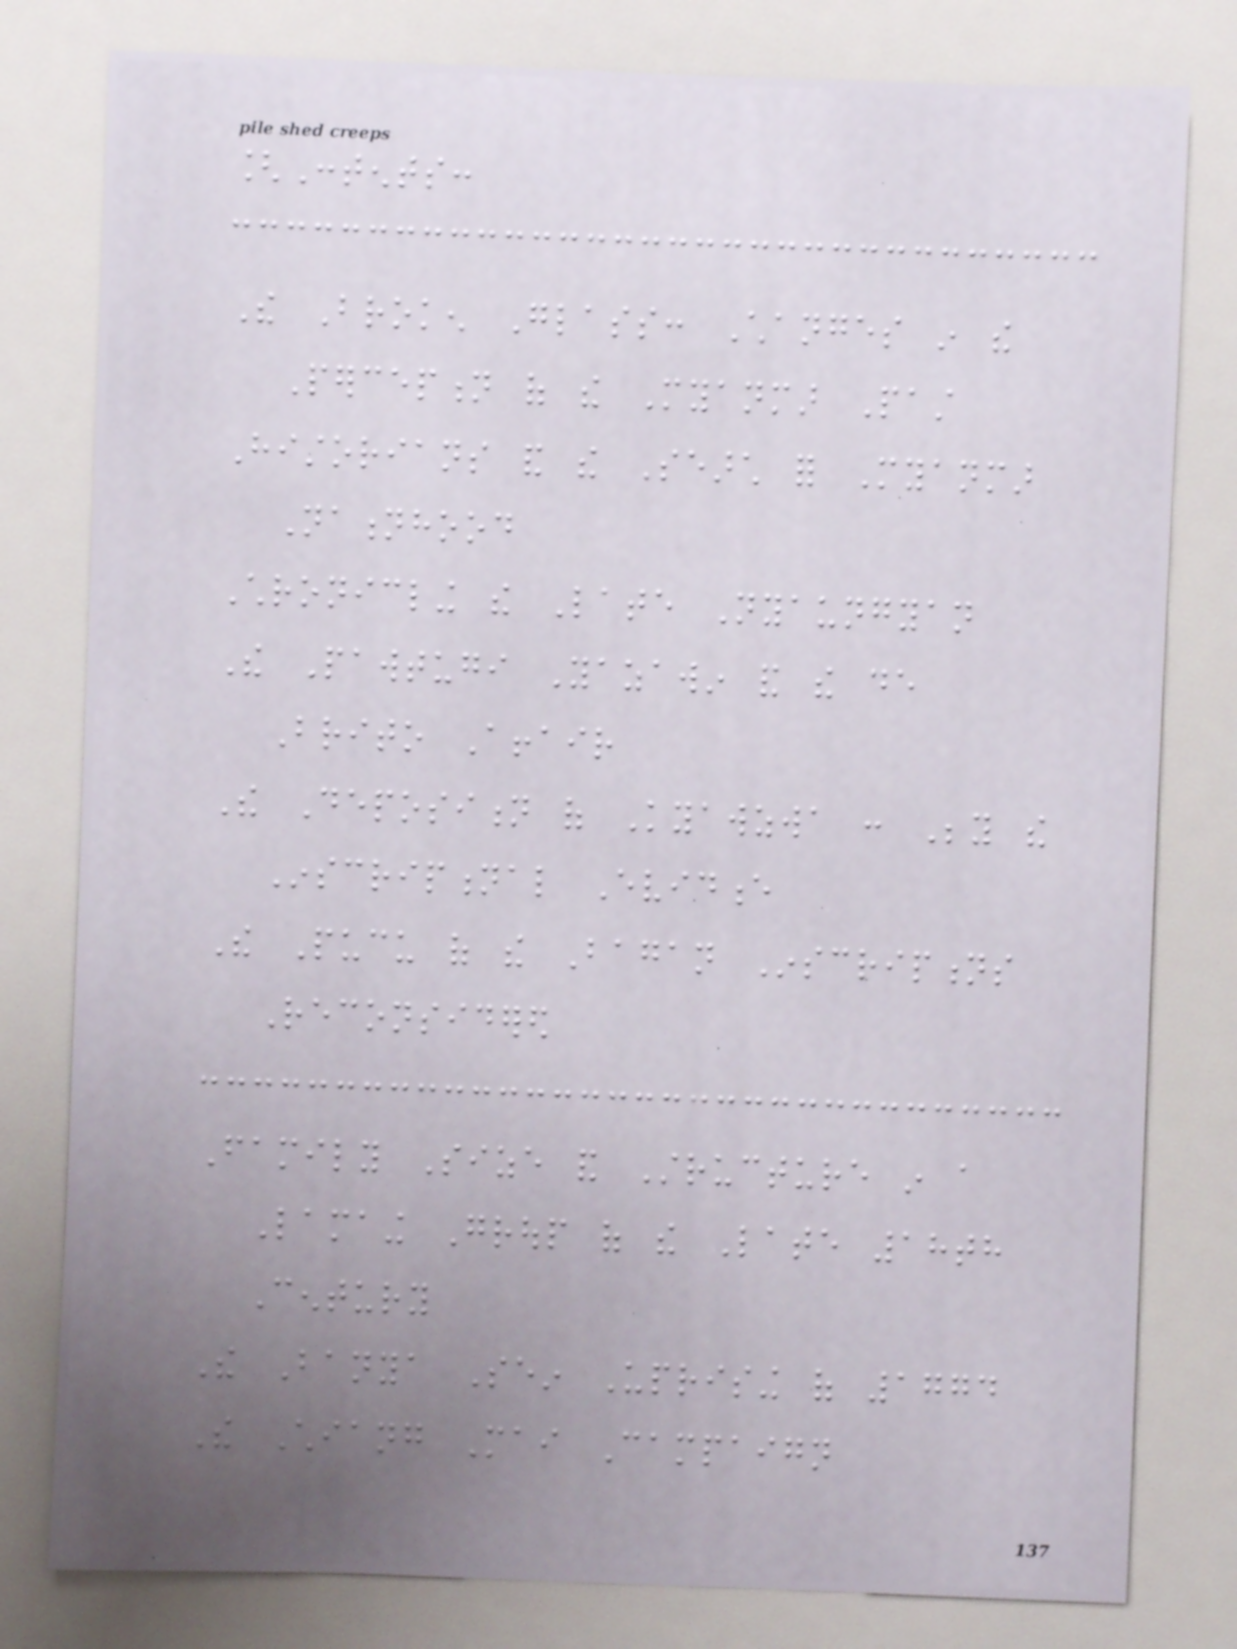[Contents:
The Broken Glass: Changes in the
Perception of the Myanmar Past
Historians and the Search for Myanmar
Nationhood
Chronicling the Late Nyaungyan
The Pawtugi Yazawin and the de
Brito Affair
The Deposition of Kyawzwa : Beyond the
Inscriptional Evidence
The Pucu of the Bagan Inscriptions
Reconsidered
Family Size and Structure in a
Lamaing Group of the Late 18th
Century
The Banya Sein Uprising of 1774
The Chiang Mai Campaign
